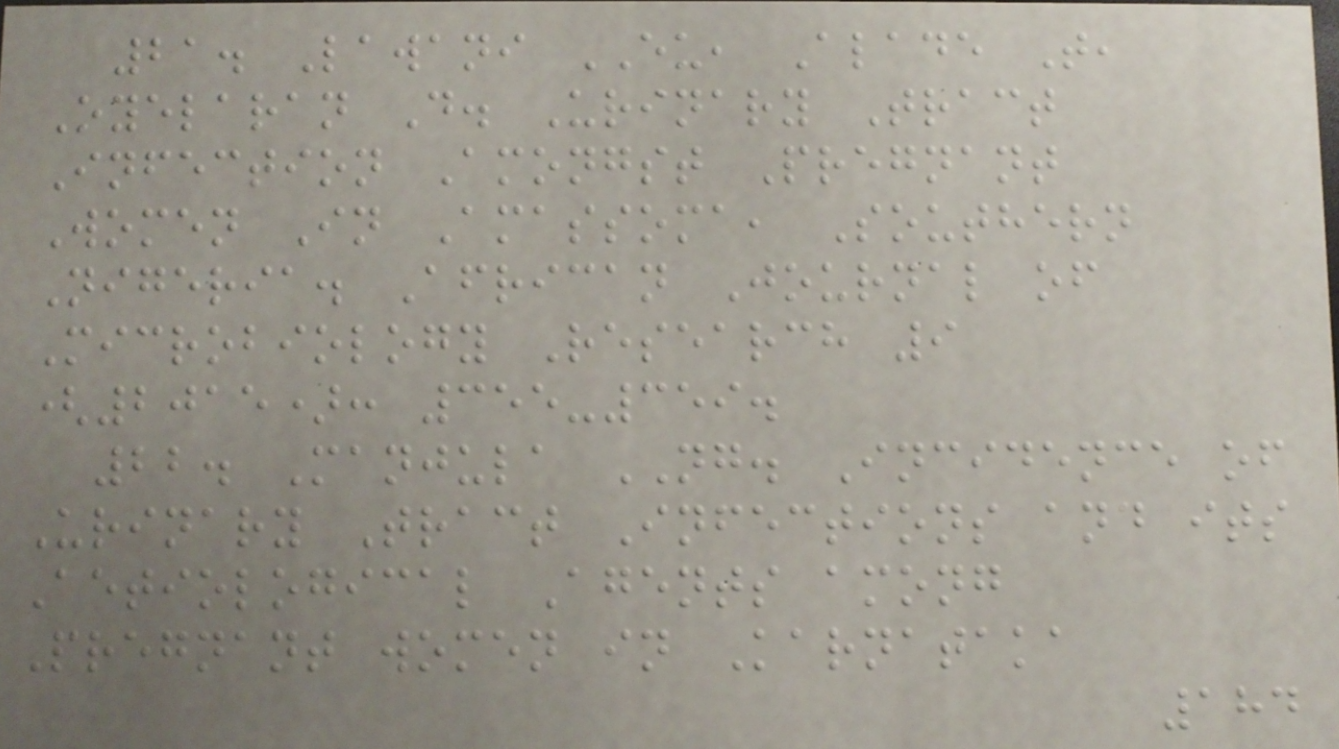21. Lawani EU, Alade T,
Oyelaran D. Urinary Tract
Infection Amongst Pregnant
Women In Amassoma, Southern
Nigeria. African Journal of
Microbiology Research 9
(2015): 355-359.
22. Manjula NG. Incidence of
Urinary Tract Infections and its
Aetiological Agents among
Pregnant women in Karnataka
184
